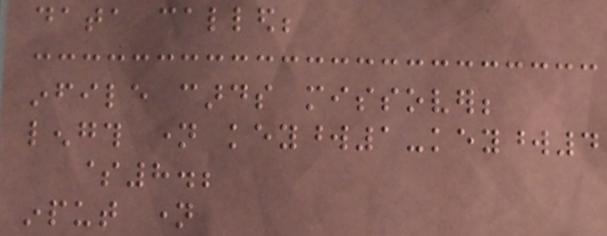data called;
infile cards missover;
length name keyword1-keyword4
$8.;
input name
